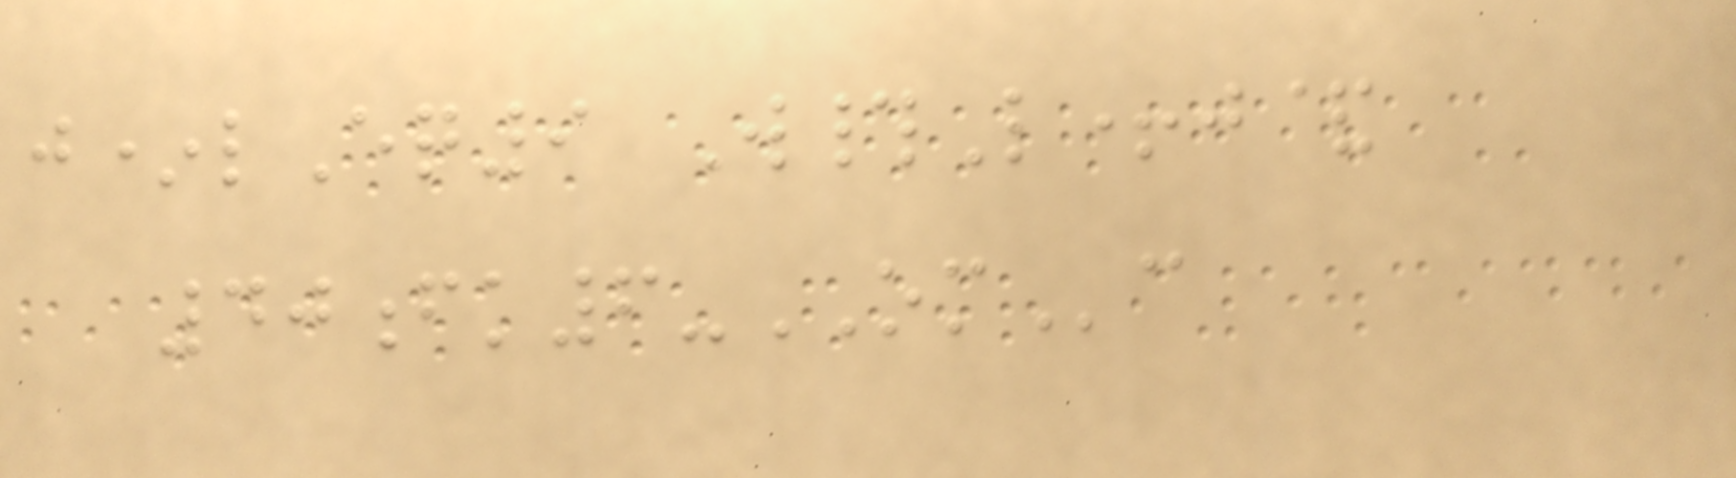j*lEq9 W#L+j&
40fk6-OMc
